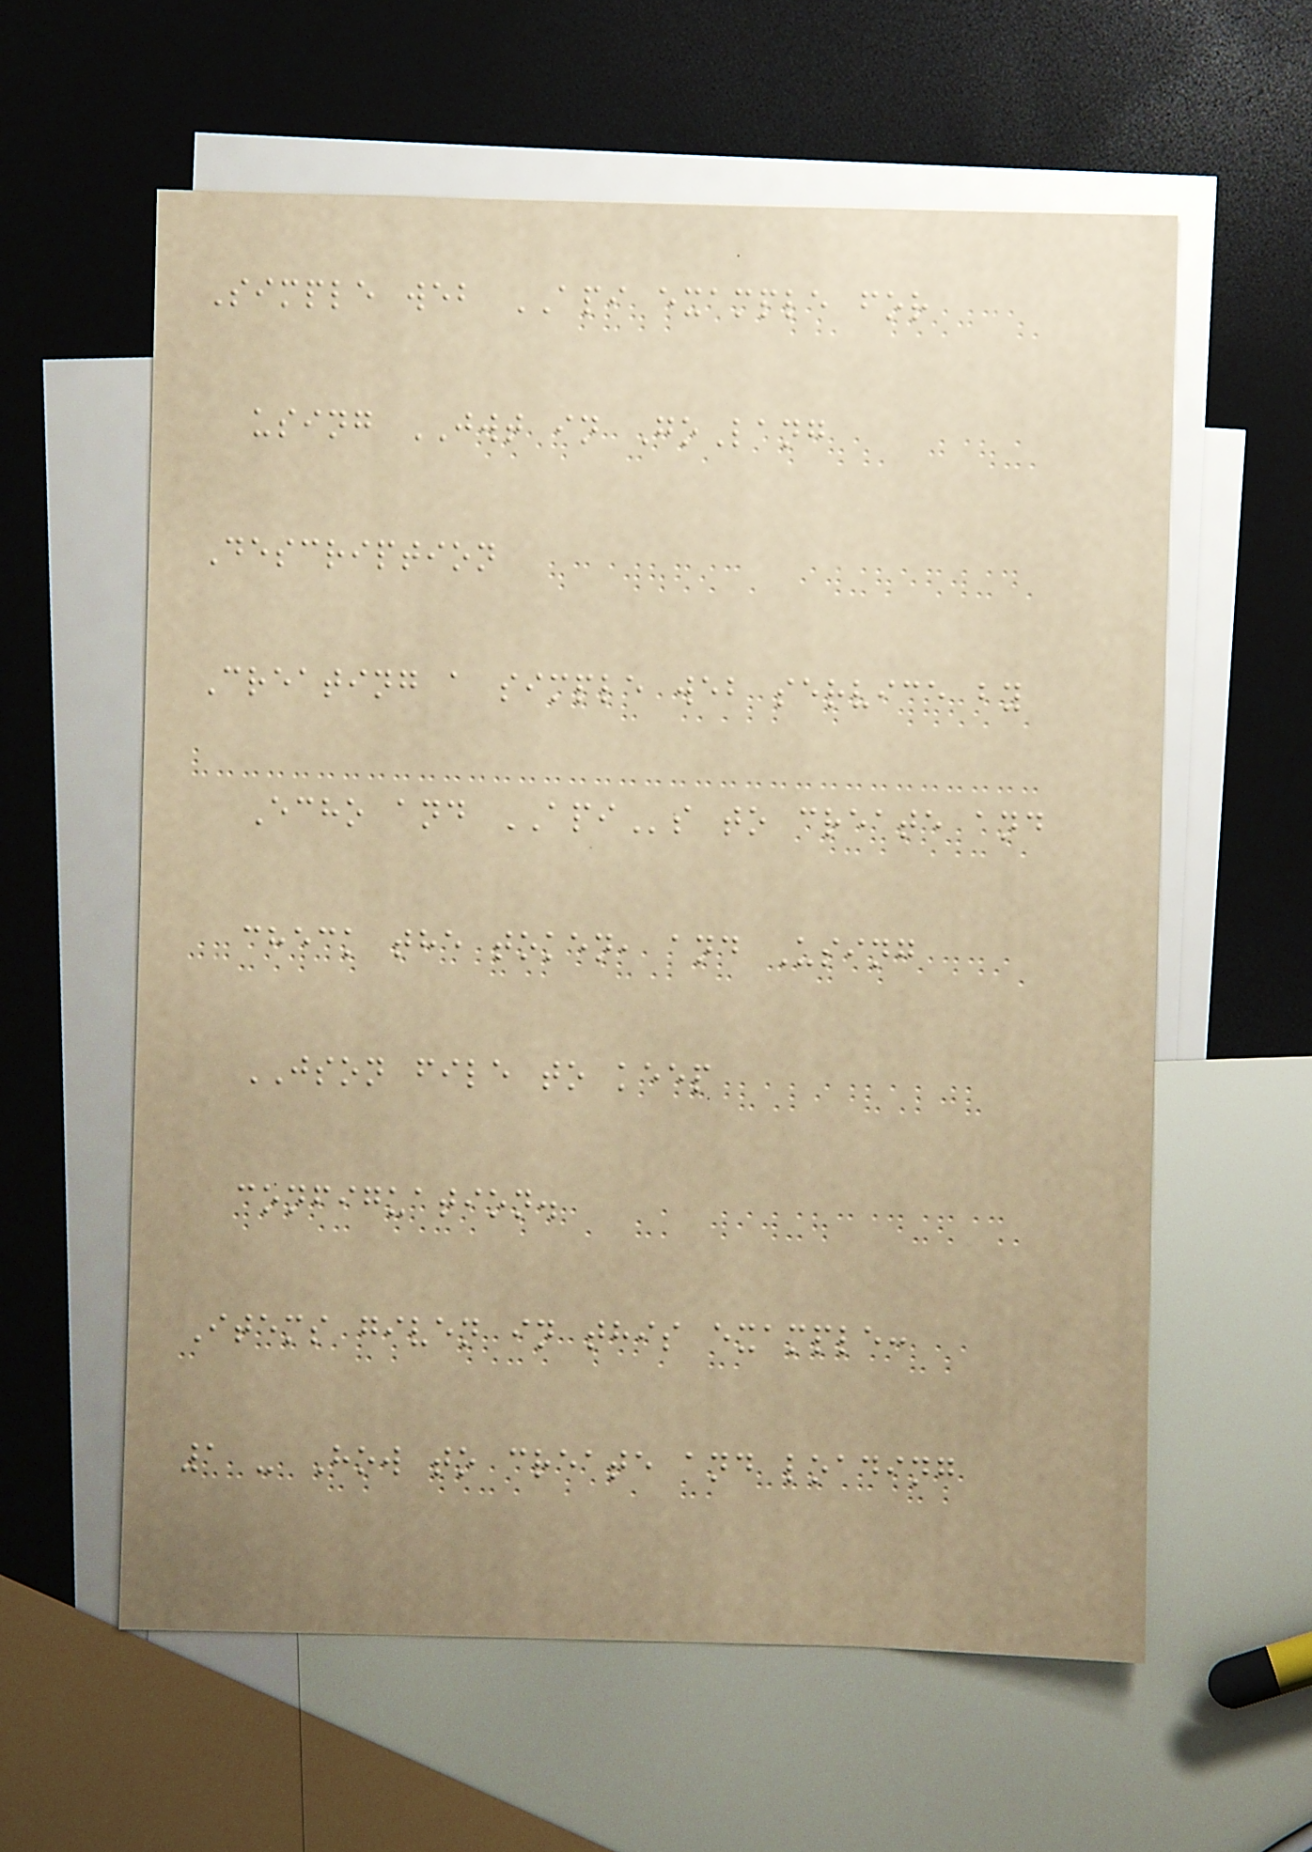Simple web API example for
using JWT in GoLang
Description
Creating a simple web service by
Echo and APIs to create and
check the token, and Using
JSON file to keep
configuation.
Items given in this example:
1 - How to create and loading
